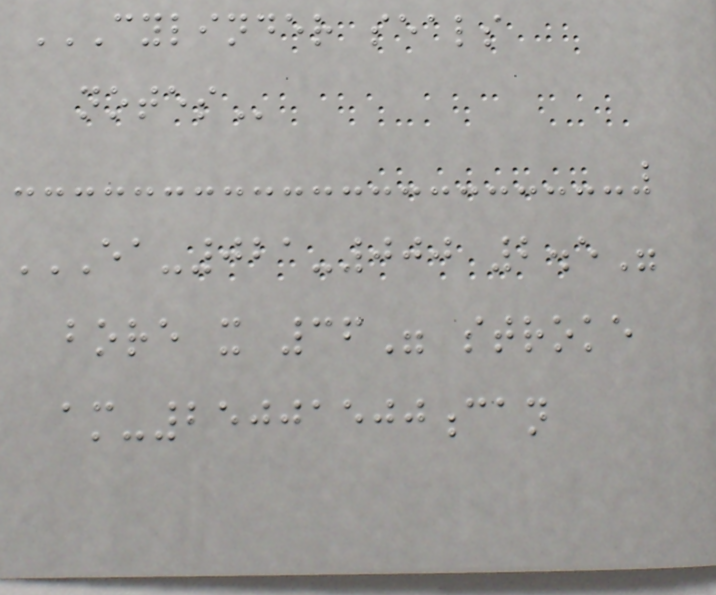CYLINDER SEALS
NOTES
EA-021-000 2.5"
BORE X 36" STROKE
AM-25001500CAN
